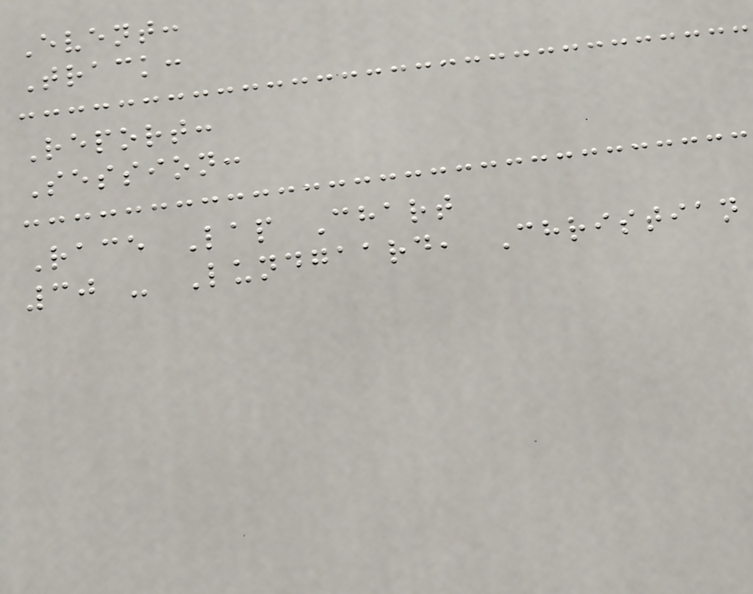Event:
Track:
Report:
Session:
Race Lap Chart
30 - Lundgaard, Christian
